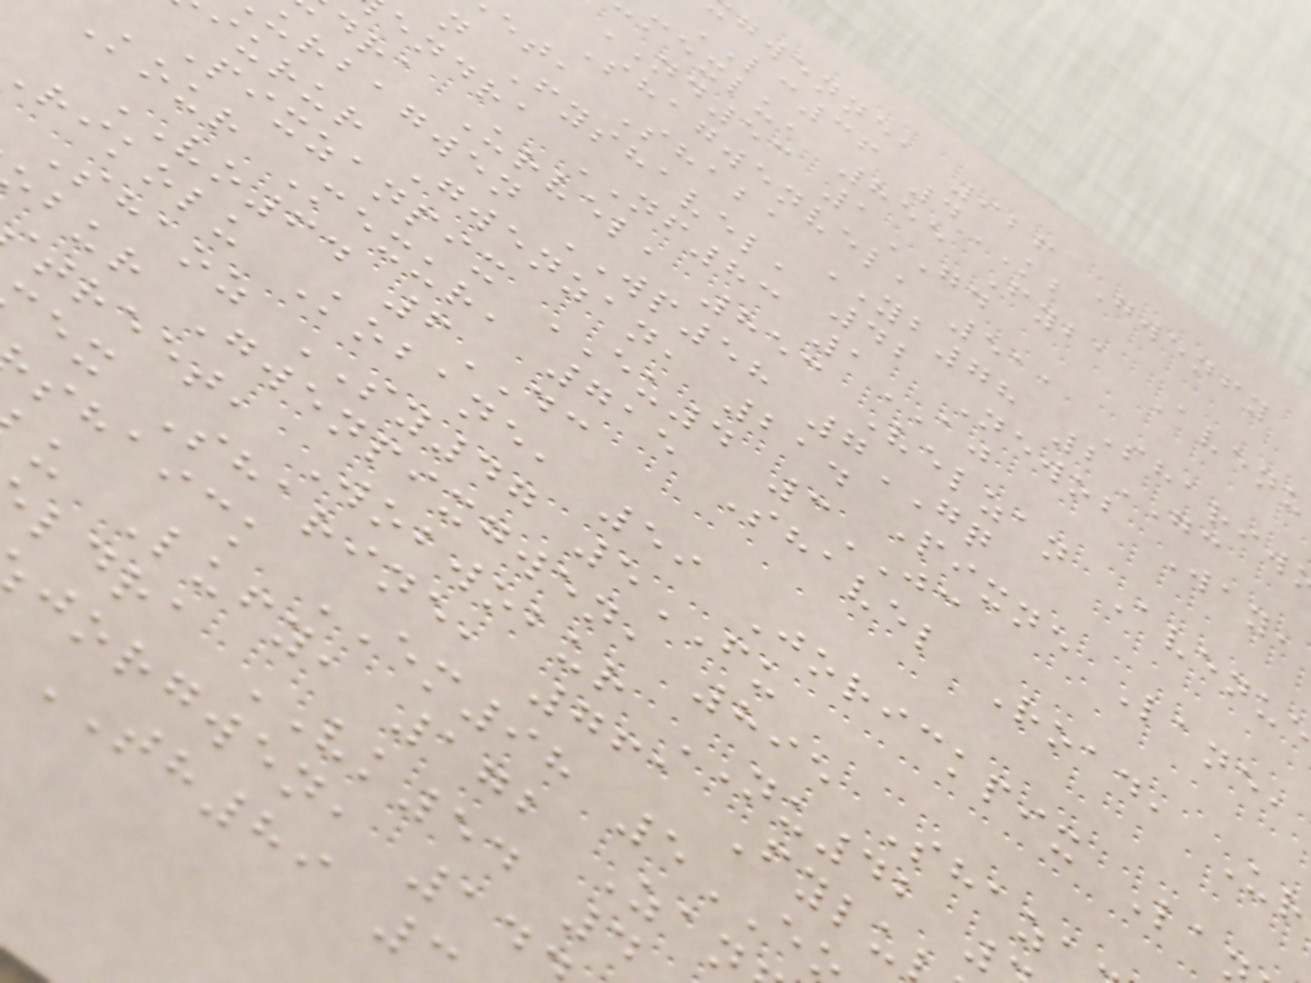gwenne, 926 Gwenfy
LC36 4KB
mexlu, 855 Fyba Avenu
ND53 1GD
Shagwenvel, 511 Shariw
et, Shaba YB78 2GC
n Fyshavel, 42 Newob Way,
endra NF83 1AJ
dra Urvel, 853 Velzan Avenu
urbagwen WP58 7GQ
iurur Gwenzan, 214 Pixne Lane,
Pixzanpix EU4 3JC
Kour Mexur, 715 Shavel Road, Ur
VO64 6DC
rikolu Kobane, 59 Jorickpix La
Shaoz SY47 5FU
bur Gwenpixgwen, 895 Shaza
treet, Wobwobur NU42
ex Sharine, 761 Fylu
shaick EM98 5
u Lufy, 172 Zan
ldra VK54 4
jorgwen, 14
TH89
